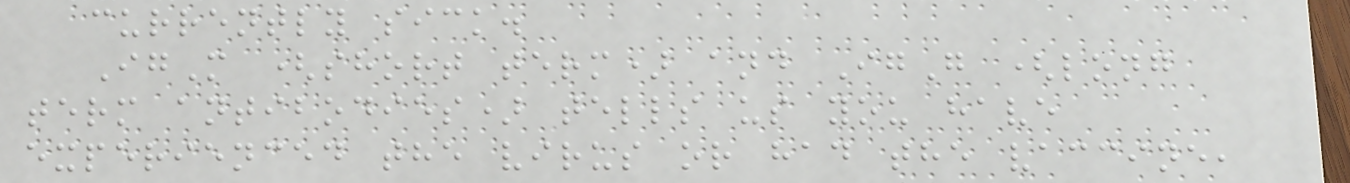currently sick.
IgM (short term) and IgG (long
term antibodies) tells us you have
experienced the virus or had the vaccine,
